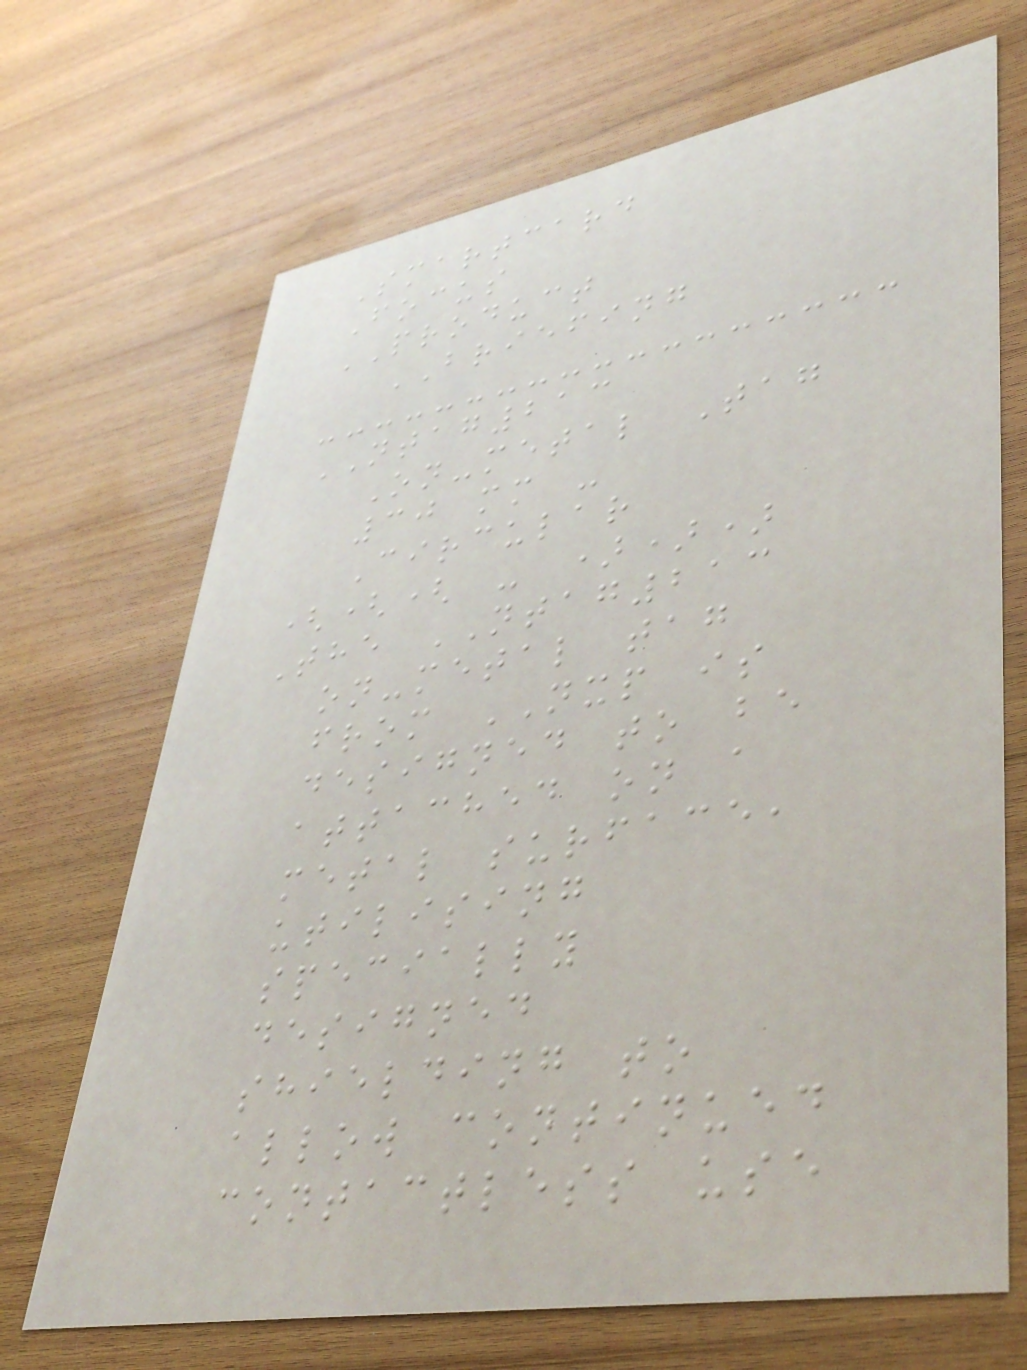Smartcard
Focus
PRODUCT
BRIEFING
NTAG213
On-metal Tag
30 mm -
Circular
((( - )))
The NTAG213
on-metal tag
from NXP is
designed to be
attached on a
metal surface,
utilising
specially
designed
shielding to
allow continued
contactless use
